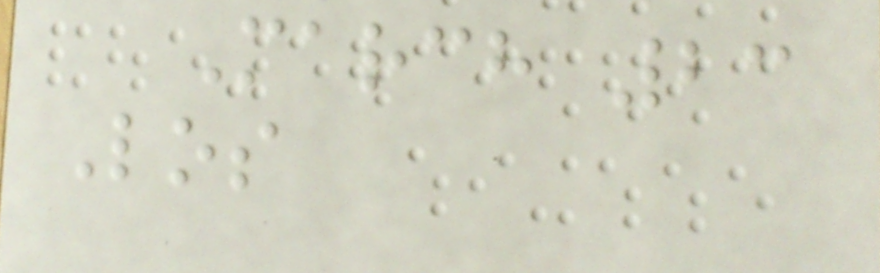March 23
Los
